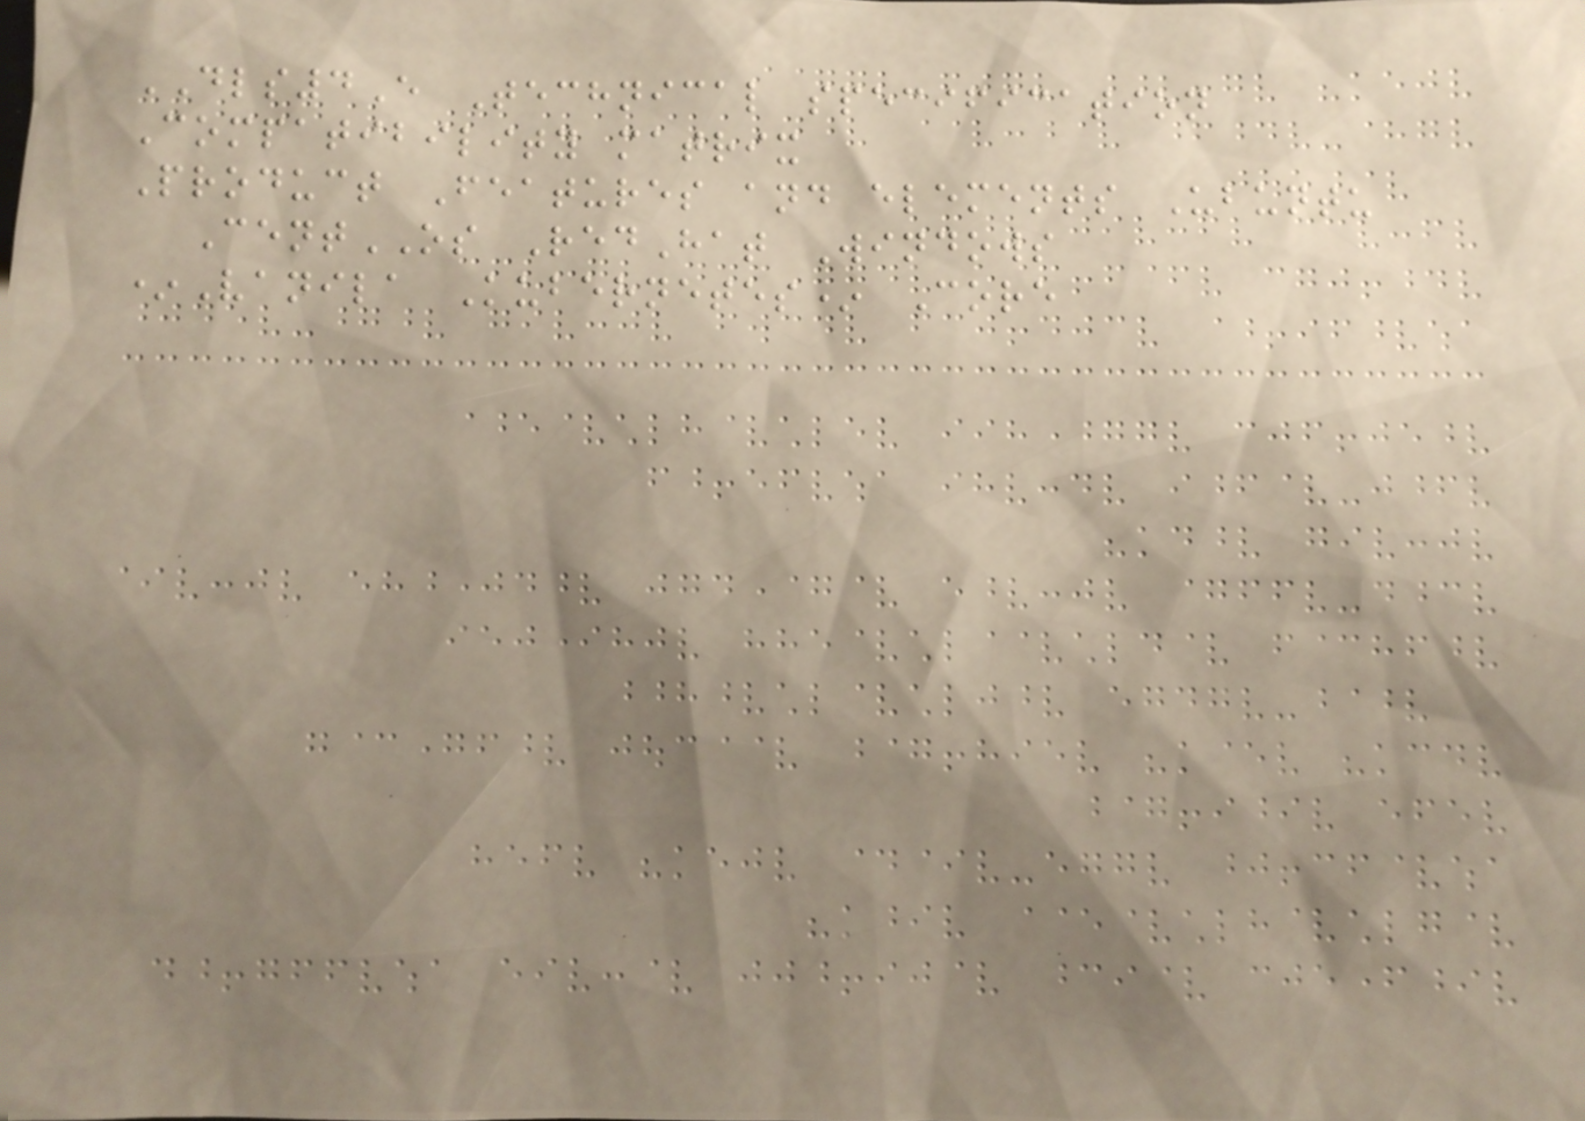DLS4E Technical specification
Compatibility matrix
Product Features and elements Ubuntu
CentOS RedHat Windows
*Vanila Kubernetes* Core
